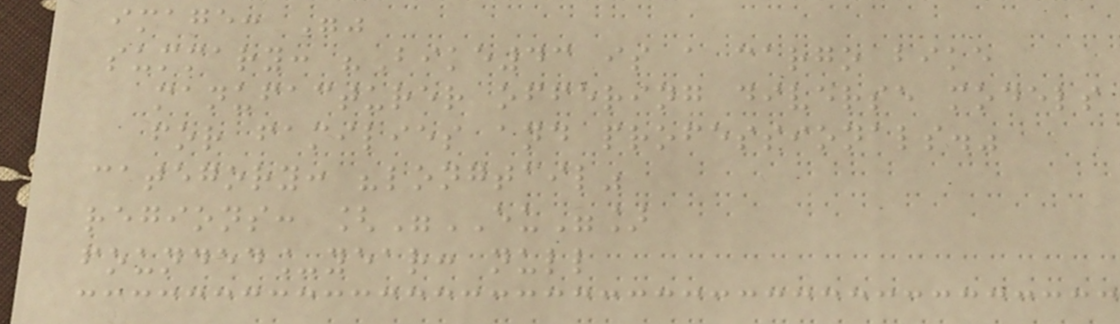image: ""
summary: "Bike43 is a cargo bike
manufacturer offering diverse models
for families and professionals."
category: "longtail"
regions: ["EU"]
founded_year: null
